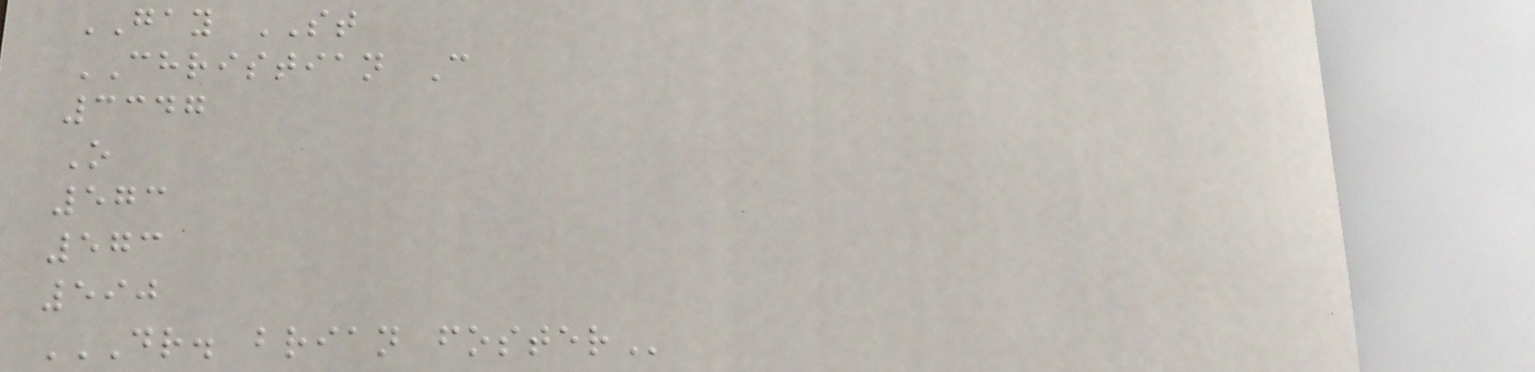GAY ST
CHRISTIAN C
3347
O
573
573
590
DR. BRIAN FOSTER
